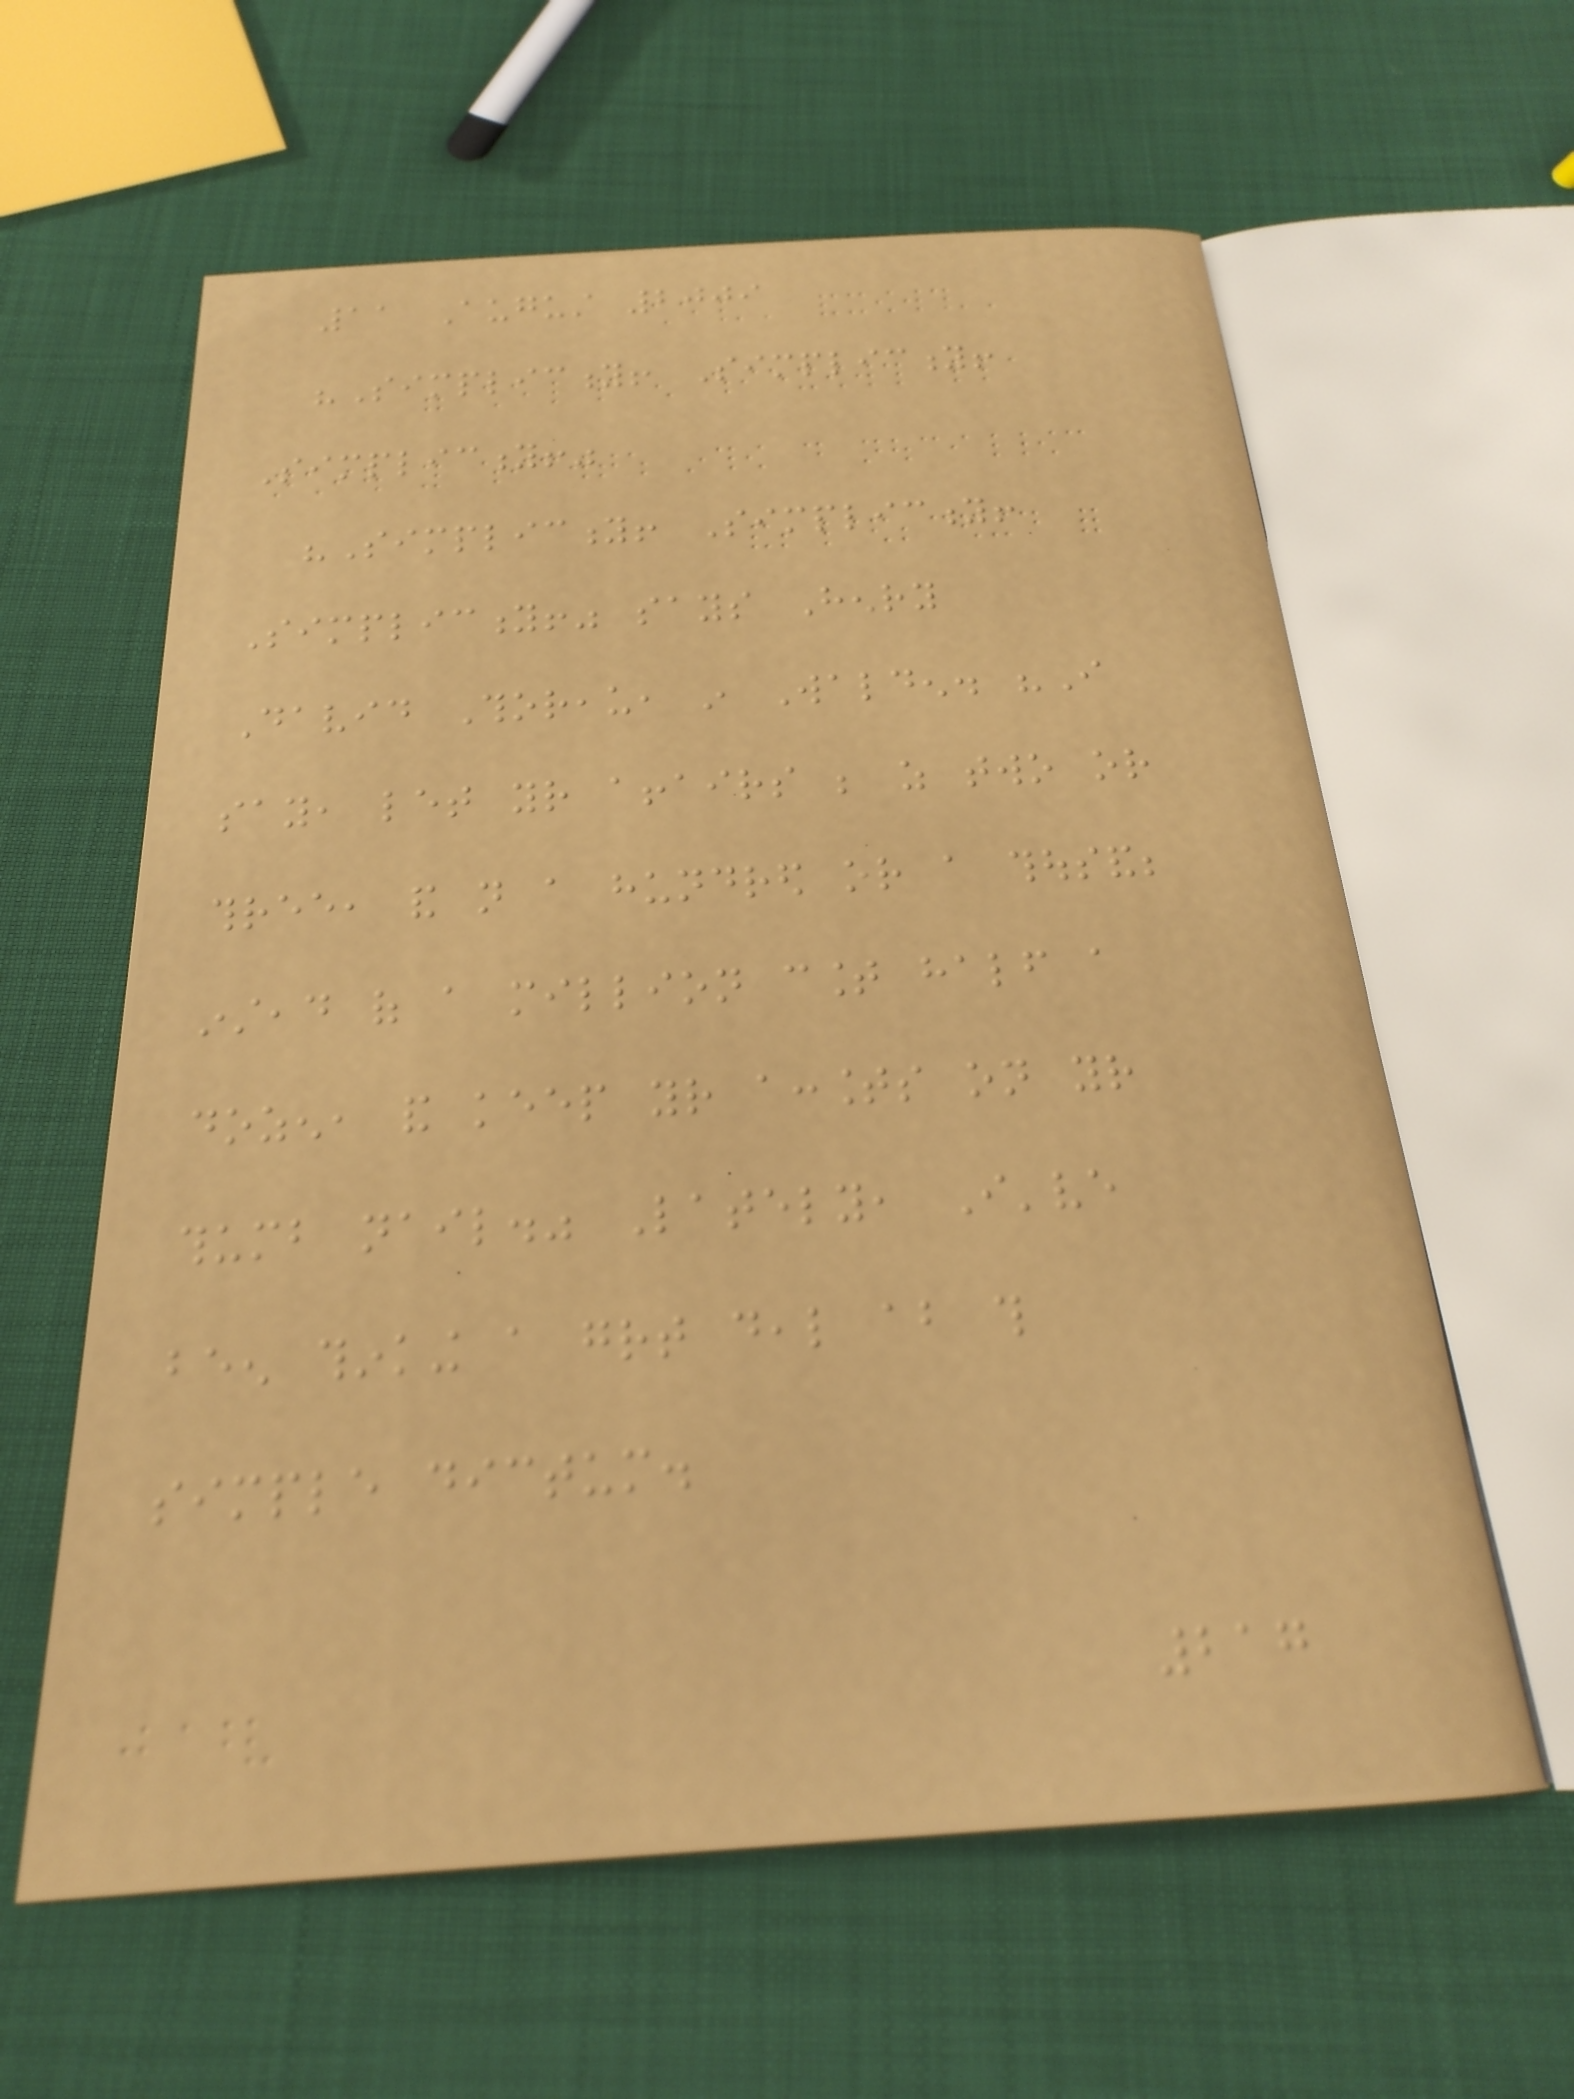11 August 2009
"Simplicity! Simplicity!
Simplicity!"
"Simplicity! Simplicity!
Simplicity!" says Henry
David Thoreau, in Walden. "I
say, let your affairs be as two or
three, and not a hundred or a thousand;
instead of a million count half a
dozen, and keep your accounts on your
thumb nail." Lately, I've
been thinking a great deal about this
simple dictum.
217
